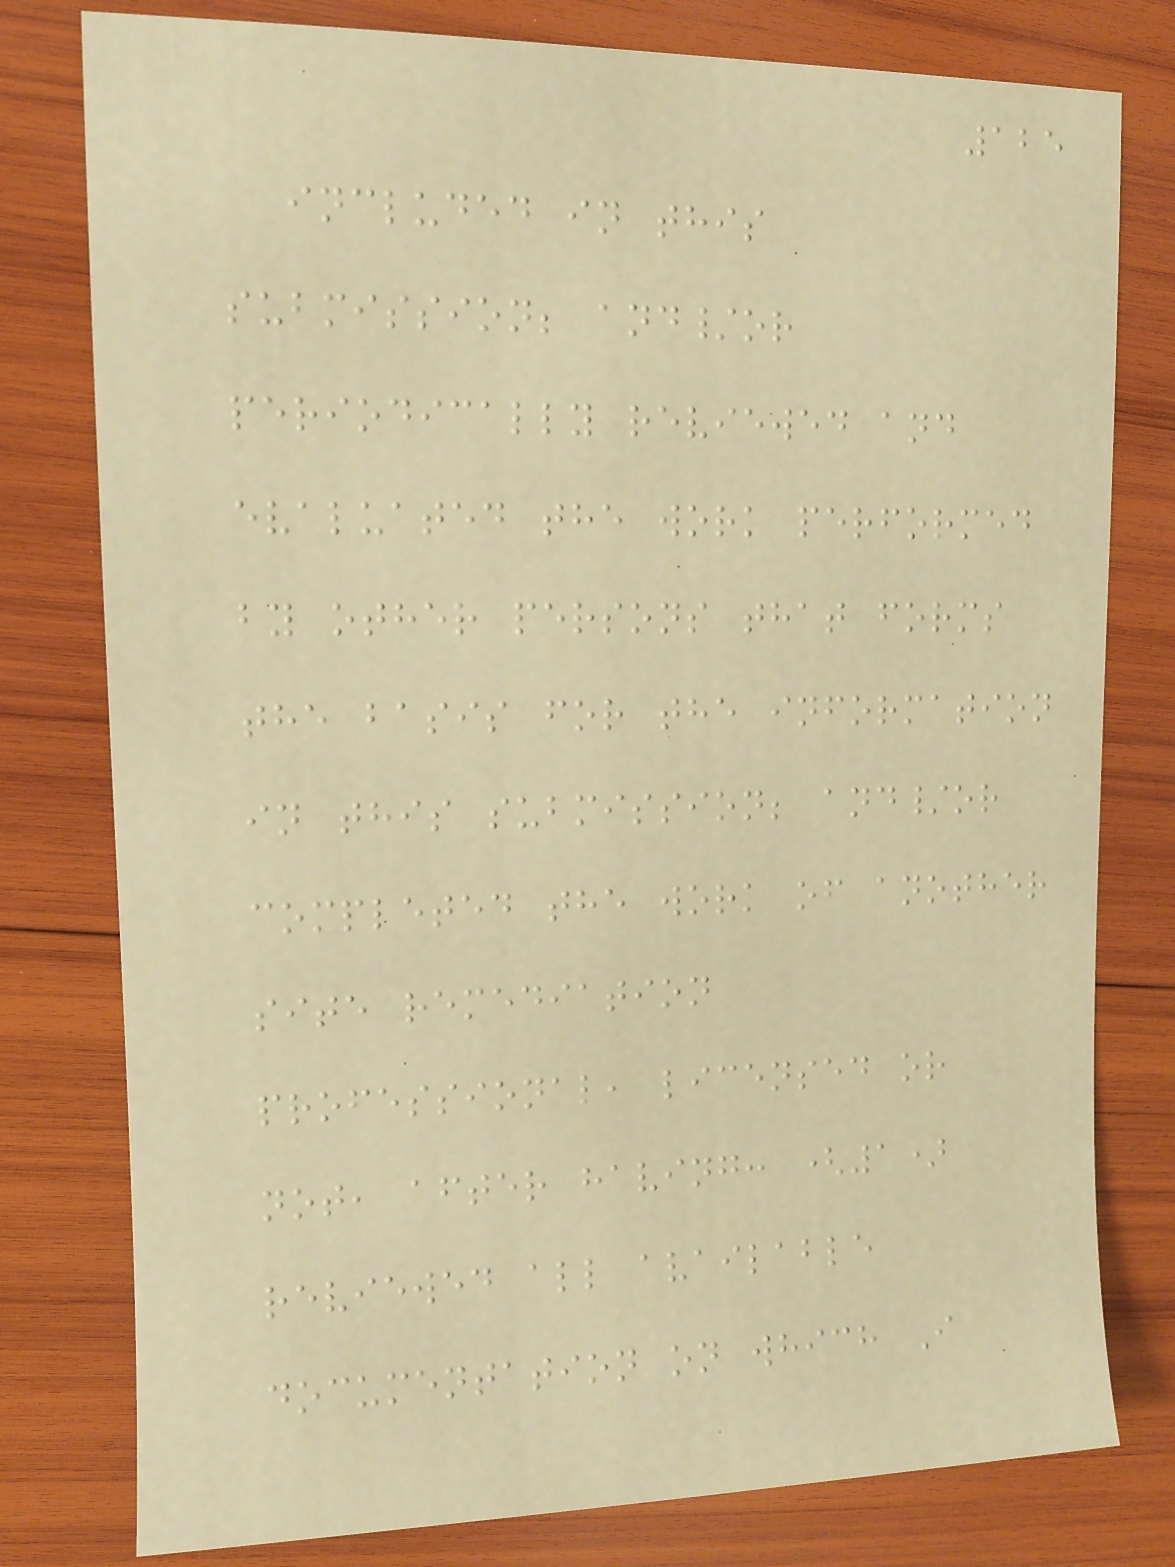125
included in this
submission; and/or
periodically reviewed and
evaluated the work performed
by other persons that forms
the basis for the information
in this submission; and/or
completed the work of another
site remediation
professional, licensed or
not, after having: (1)
reviewed all available
documentation on which I
